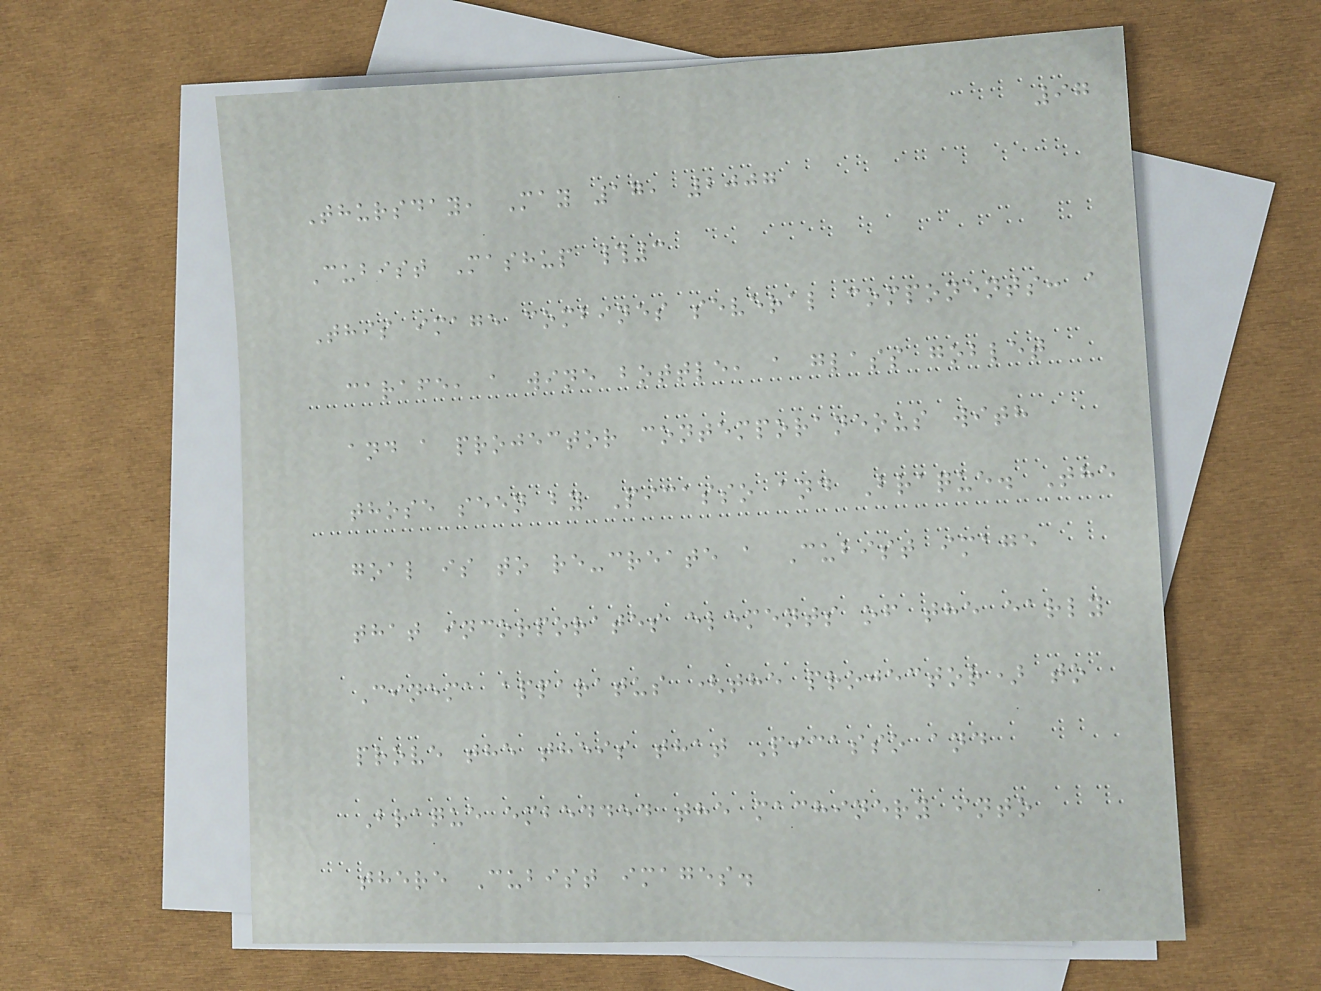97
Thursday, May 17, 2007
Cubist Mashup #3
This image combines several components: a
carafe, a wine bottle, a glass goblet
and a projector contemporaneous with
those seen by Picasso and Braque. The
goal is to re-create a Cubist image
that incorporates elements of the early
Cinema apparatus (the projector) to
prove the theis that Picasso and
Braque embedded the machinery into
there Cubist images.
